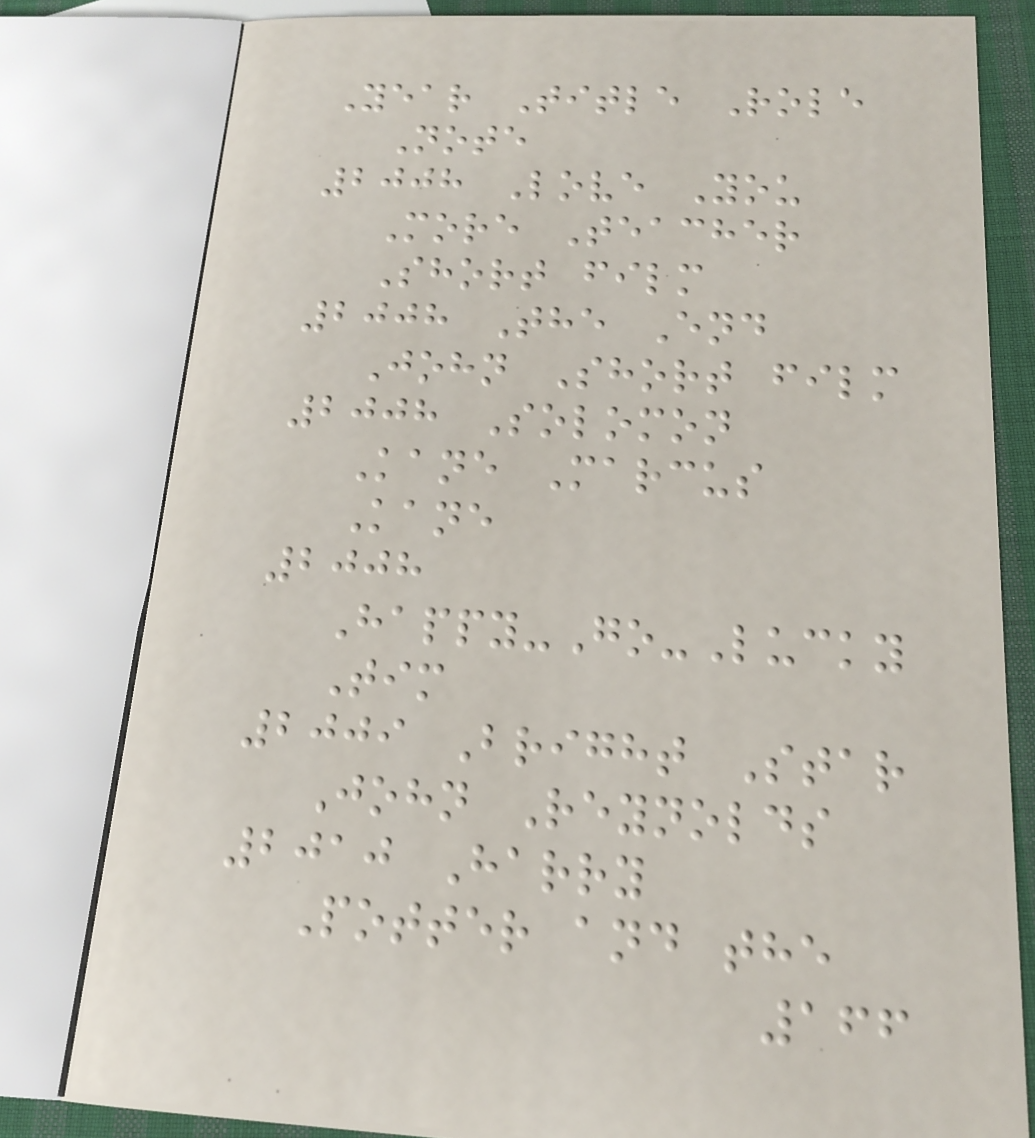Year Title Role
Note
2008 Love You
More Teacher
Short film
2008 The End
John Short film
2008 Solomon
Kane Marcus
Kane
2008
Happy-Go-Lucky
Tim
2009 Bright Star
John Reynolds
2010 Harry
Potter and the
166
